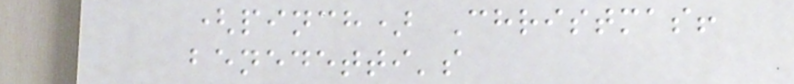(pinch) Christmas!
benedetti's
